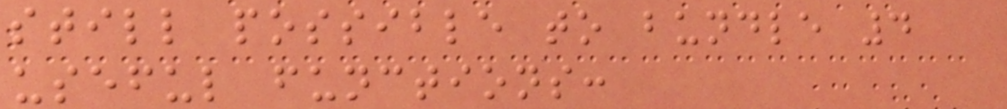still possible to bundle 4
useful functions:
